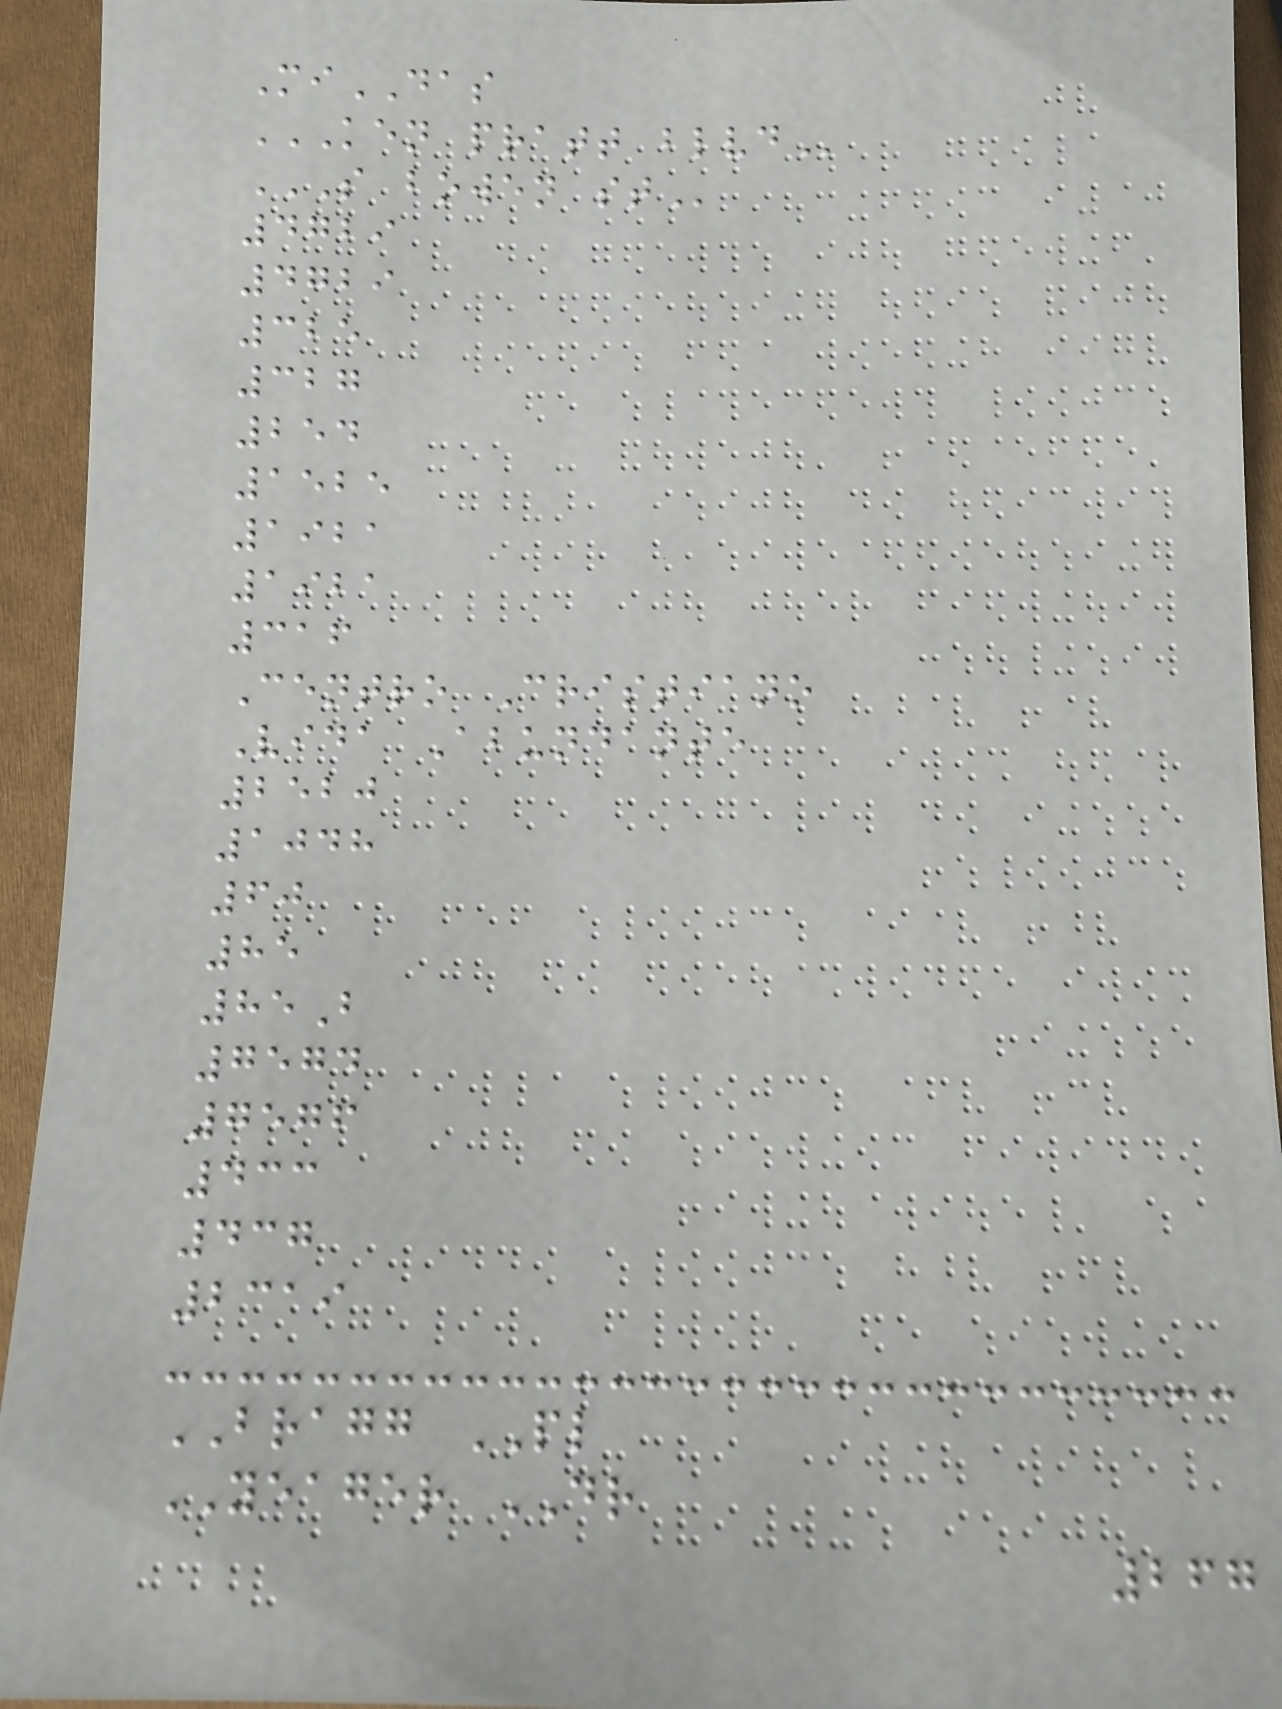MiDAS
KEN PRATT BLVD
S BOWEN ST
4729
4729
325
327
254
1525
1921
1921
316
Centro Cristiano
Vida Abundante
2520
1048
60
85
85B
7574
7576
433
437
2319
BRAGG PL
YEAGER DR
267
